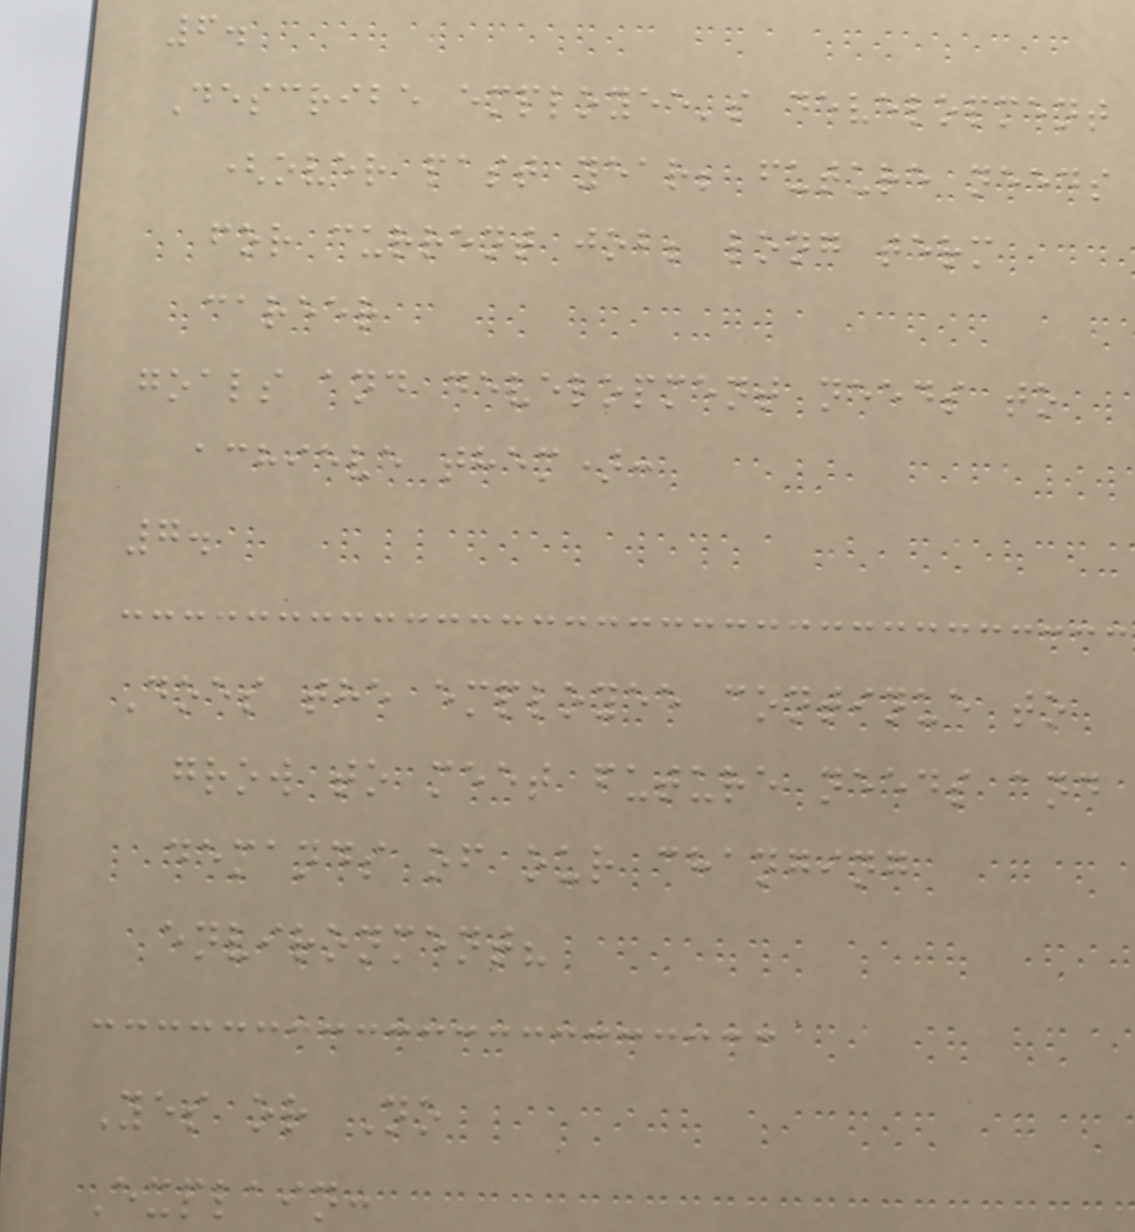6.
Describe employee's development
(over past year; future needs
for current job; long term
career
goals and development needs to
achieve them):
7.
Does the employee continue to
grow to meet future needs and
demands of our changing
environment?
Yes or No
Explain:
